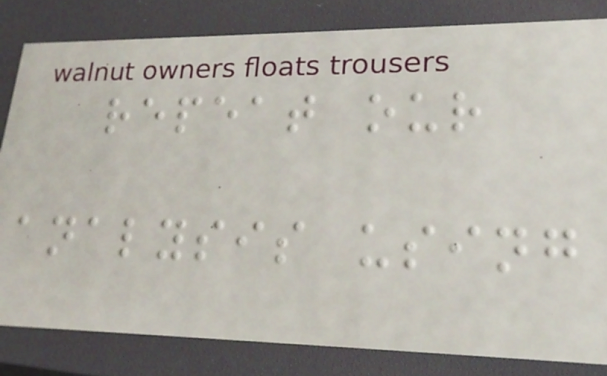repeat our
analysis using
